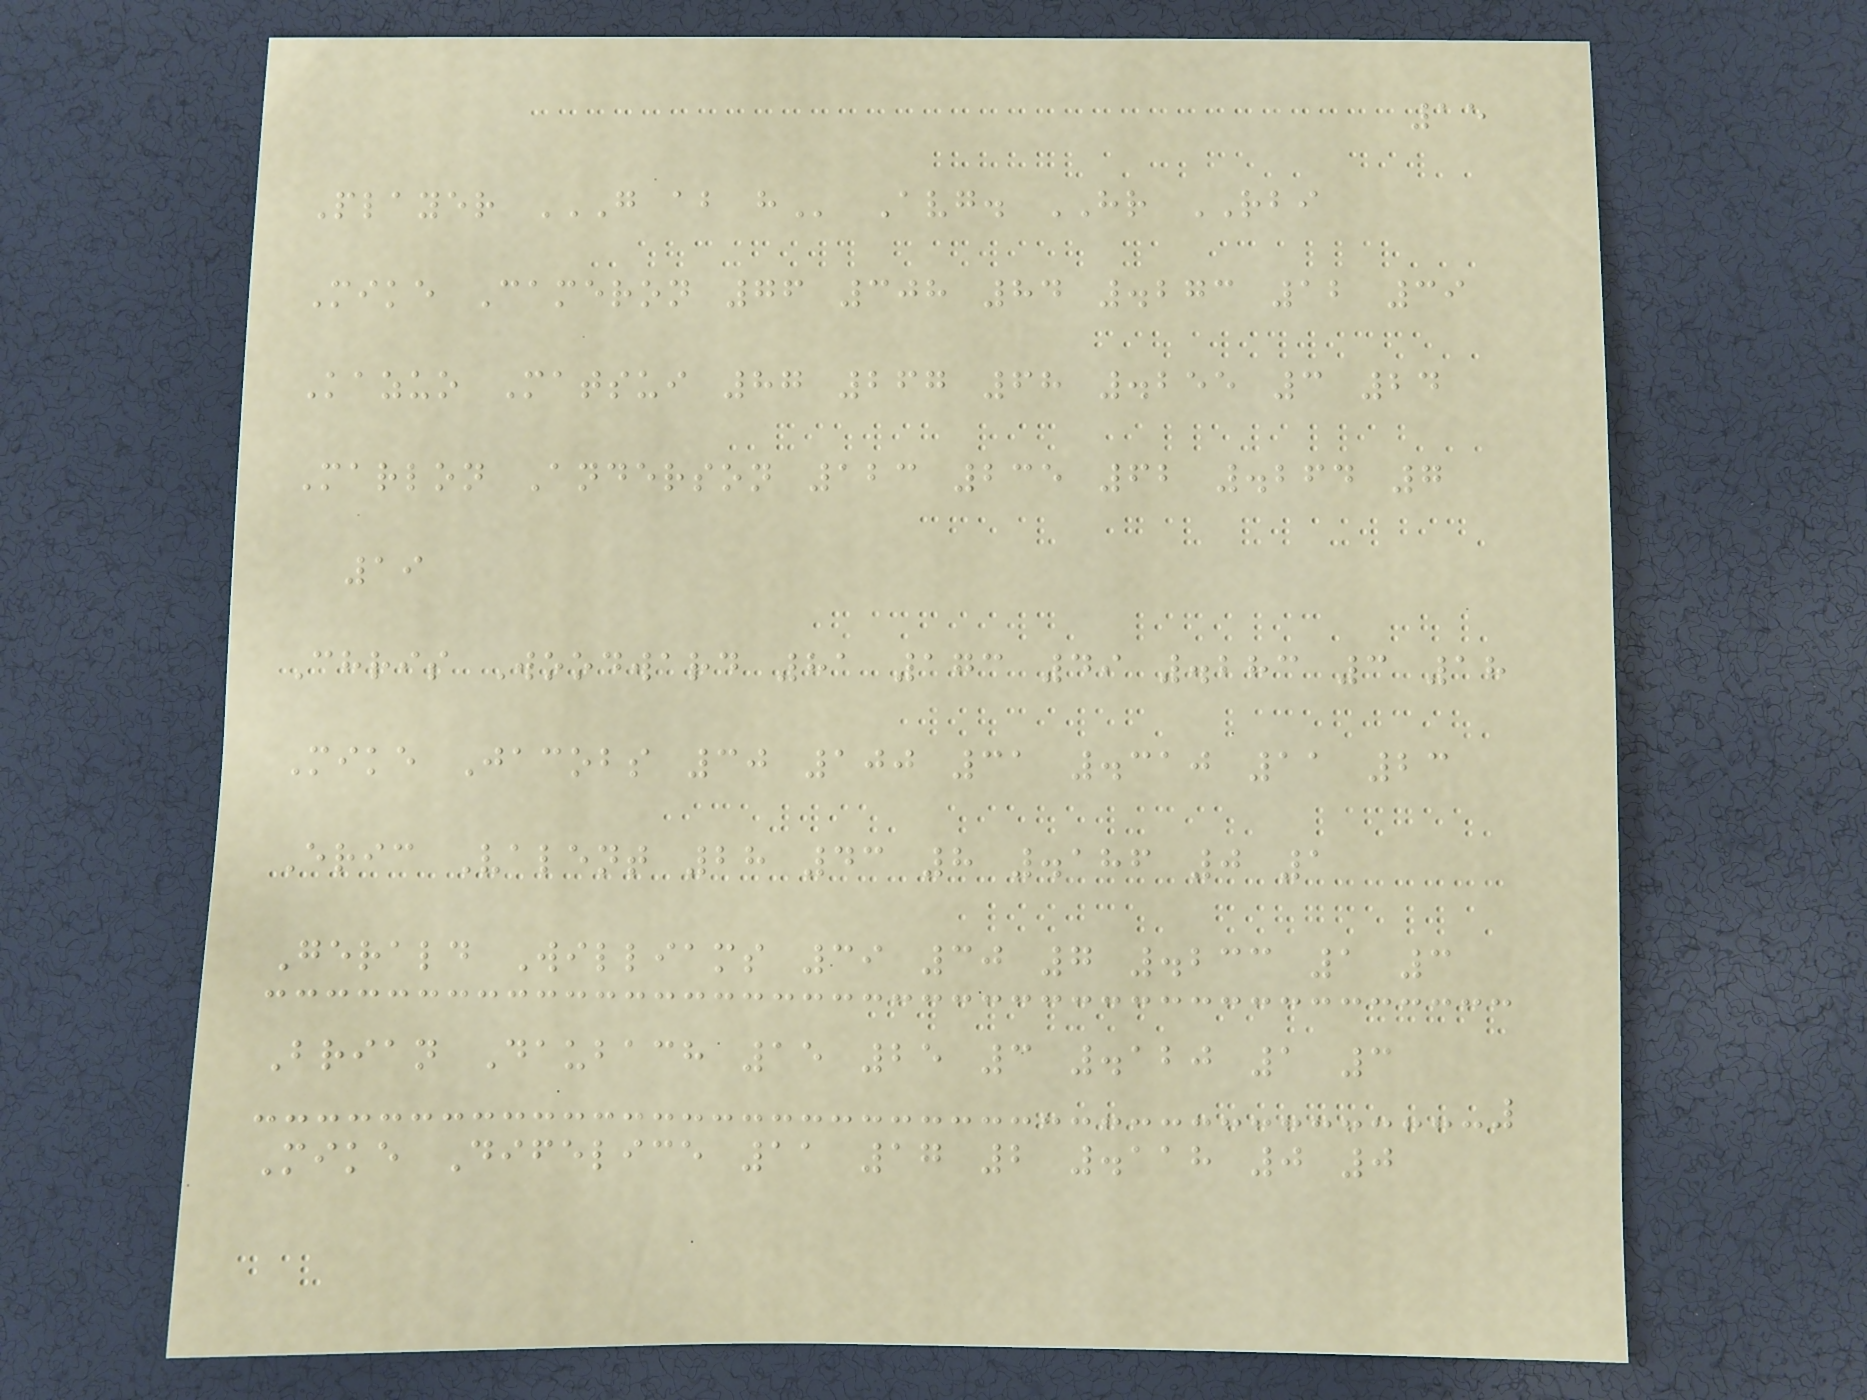15
Player G AB H Avg. HR RBI
Mike Cameron 76 308 84 .273 12 39
Kazuo Matsui 87 267 68 .255 3 24
Marlon Anderson 123 235 62 .264 7
19
Chris Woodward 81 173 49 .283 3 18
Mike Jacobs 30 100 31 .310 11 23
Eric Valent 28 43 8 .186 0 1
Gerald Williams 39 30 7 .233 1 3
Brian Daubach 15 25 3 .120 1 3
Mike Difelice 11 17 2 .118 0 0
